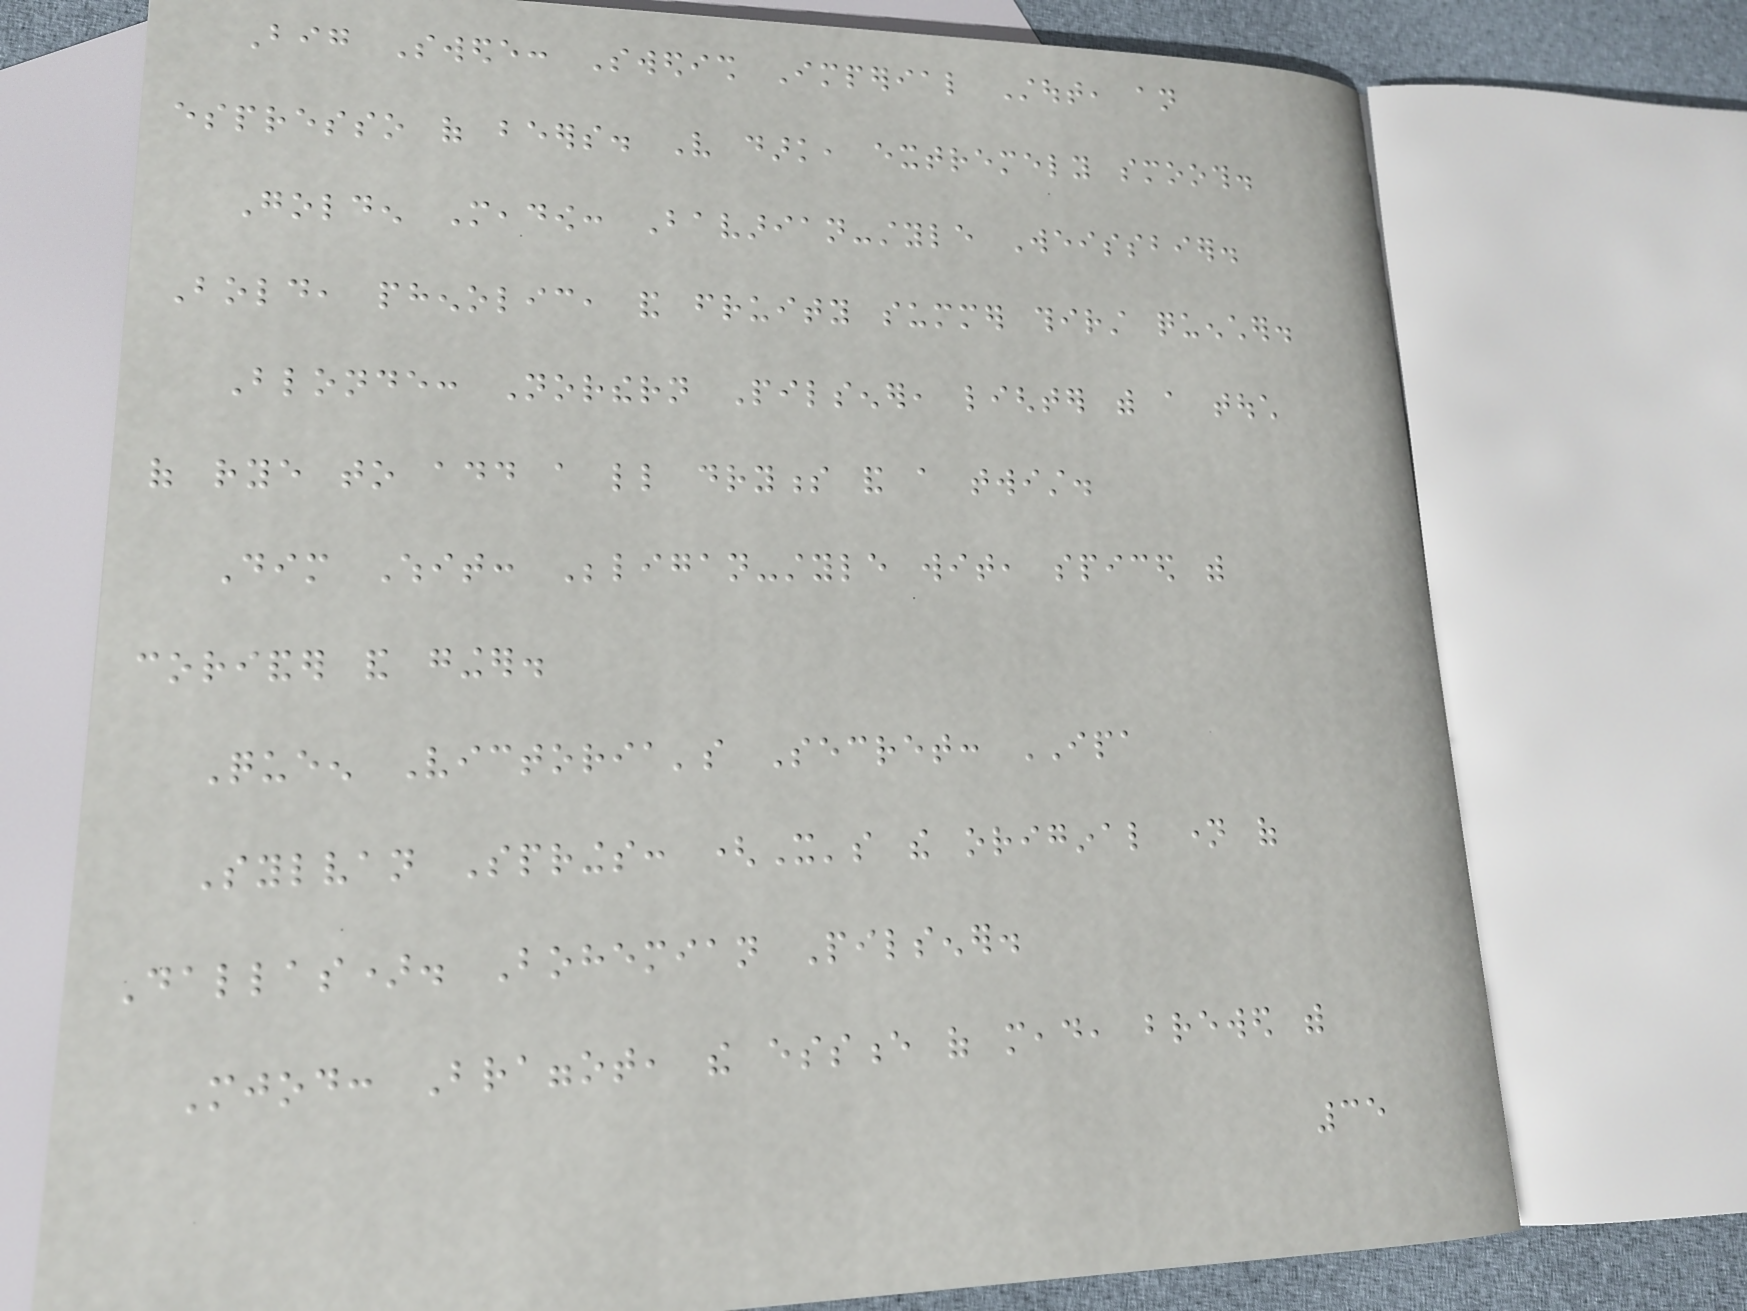Big Swede: Swedish Imperial Stout, an
espresso of beers. Very dark, extremely smooth.
Golden Meadow: Bavarian-style Weissbier.
Bold, phenolic, and fruity summer thirst quencher.
Blonde: Northern Pilsener, lighter with a touch
of rye to add a little dryness and a twist.
Dim Whit: Beligan-style wit, spiced with
coriander and ginger.
Queen Victoria's Secret: IPA
Sylvan Springs: (It's the original name of
Dallas). Bohemian Pilsener.
Mjod: Braggot, the essence of mead, brewed with
35
